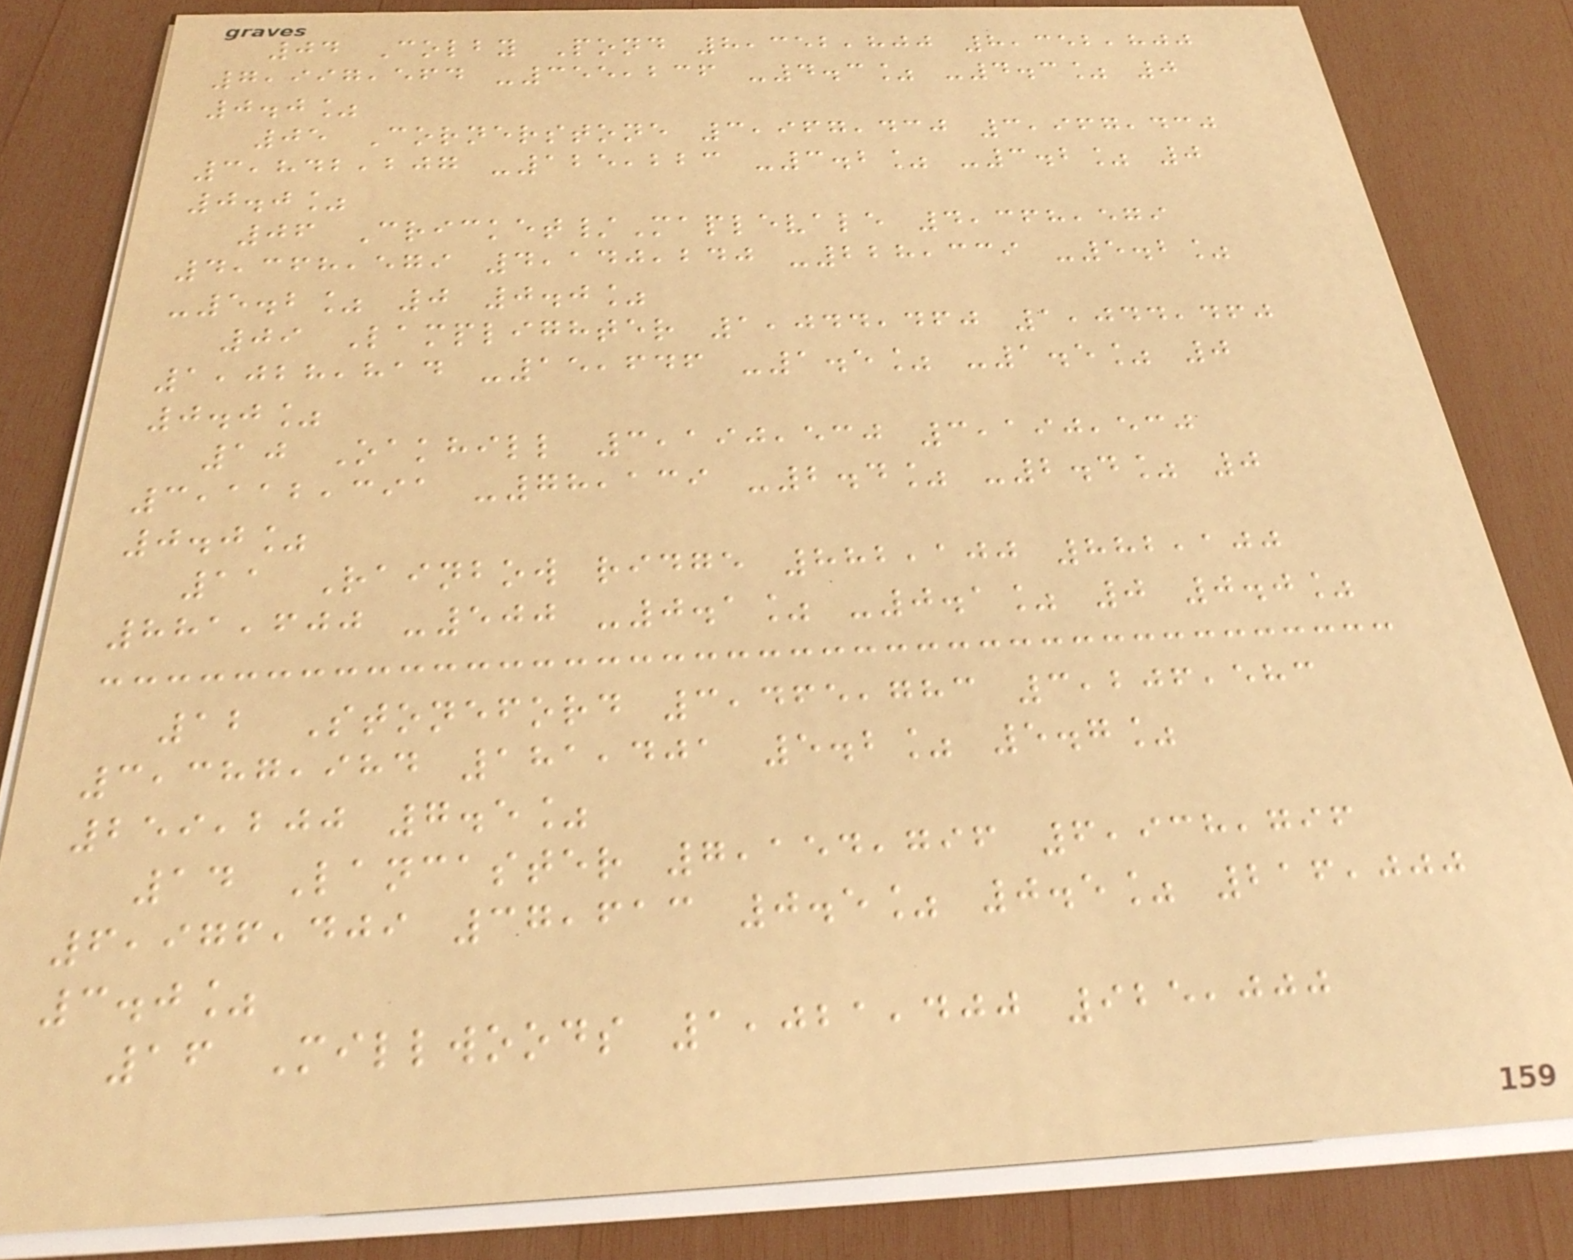04 Colby Pond 8,352,800 8,352,800
7,997,564 -355,236 -4.3% -4.3% 0
0.0%
05 Cornerstone 3,967,430 3,967,430
3,842,207 -125,223 -3.2% -3.2% 0
0.0%
06 Cricket/Maplevale 4,368,579
4,368,579 4,140,240 -228,339 -5.2%
-5.2% 0 0.0%
09 Lamplighter 1,044,460 1,044,460
1,028,814 -15,646 -1.5% -1.5% 0
0.0%
10 Oakhill 3,190,530 3,190,530
3,112,391 -78,139 -2.4% -2.4% 0
0.0%
11 Rainbow ridge 882,100 882,100
881,600 -500 -0.1% -0.1% 0 0.0%
12 Stoneford 3,465,783 3,206,583
3,387,984 181,401 5.2% 5.7%
259,200 7.5%
14 Lancaster 7,154,796 6,938,796
6,976,409 37,613 0.5% 0.5% 216,000
3.0%
16 Millwoods 1,021,400 925,000
